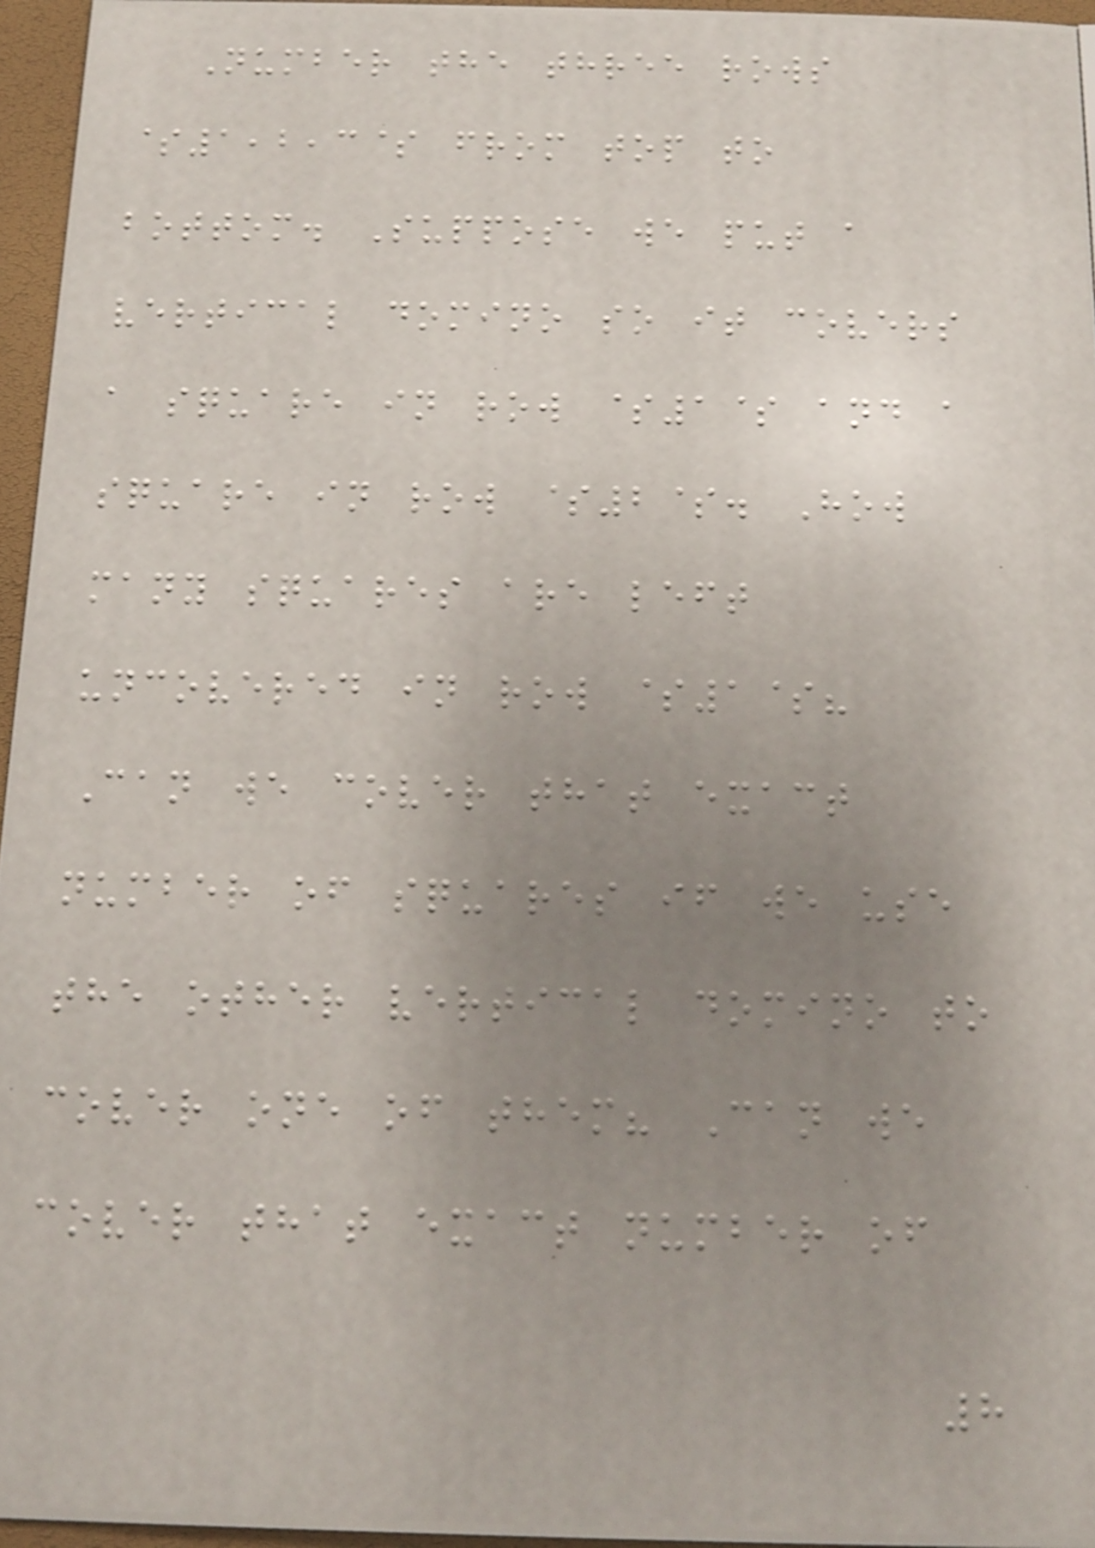Number the three rows
$1,2,3$ from top to
bottom. Suppose we put a
vertical domino so it covers
a square in row $1$ and a
square in row $2$. How
many squares are left
uncovered in row $1$?
Can we cover that exact
number of squares if we use
the other vertical domino to
cover one of them? Can we
cover that exact number of
8
